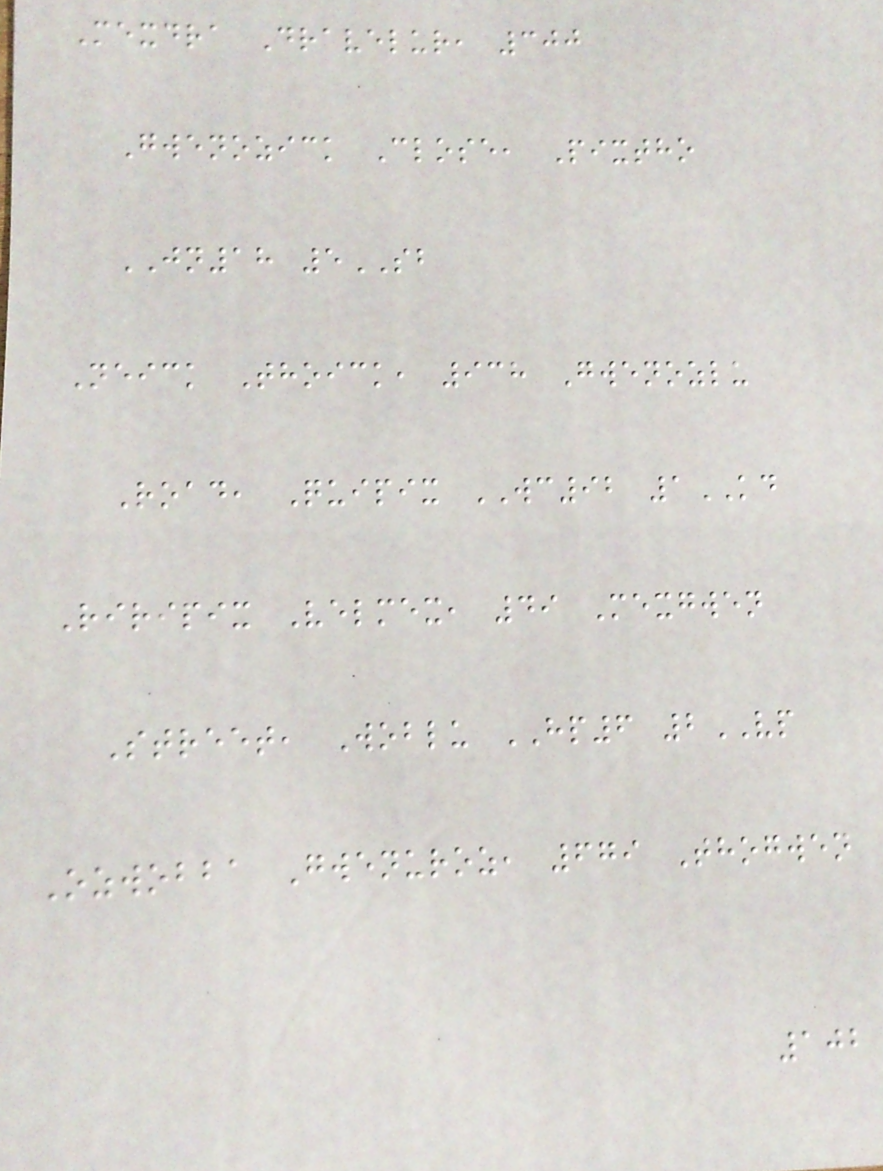Mexdra Dravelur, 300
Gwenozick Close, Pixtho
JN18 5SB
Neick Thoick, 938 Gwenozlu
Road, Quipix WC92 1KD
Riripix Velmex, 49 Mexgwen
Street, Woblu HP6 2VP
Ozwobba Gwenuroz, 679 Thogwen
102
